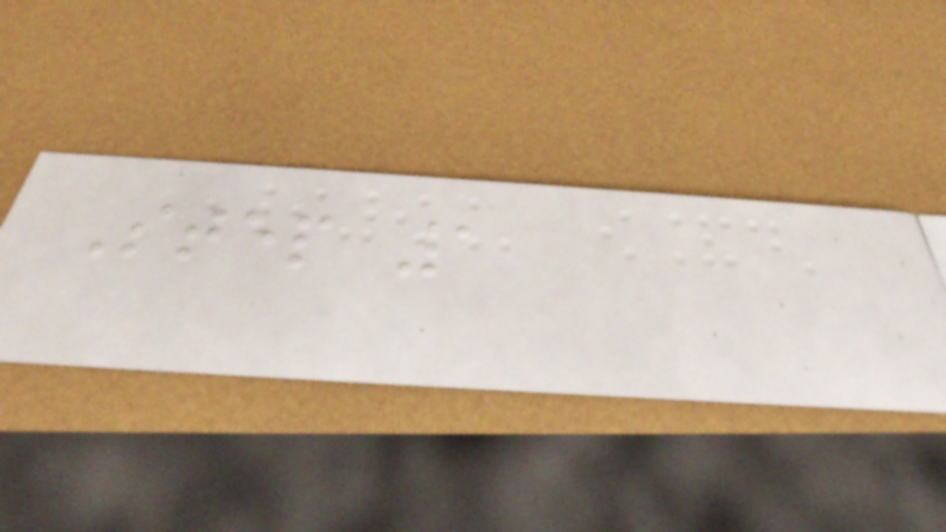Step 1
